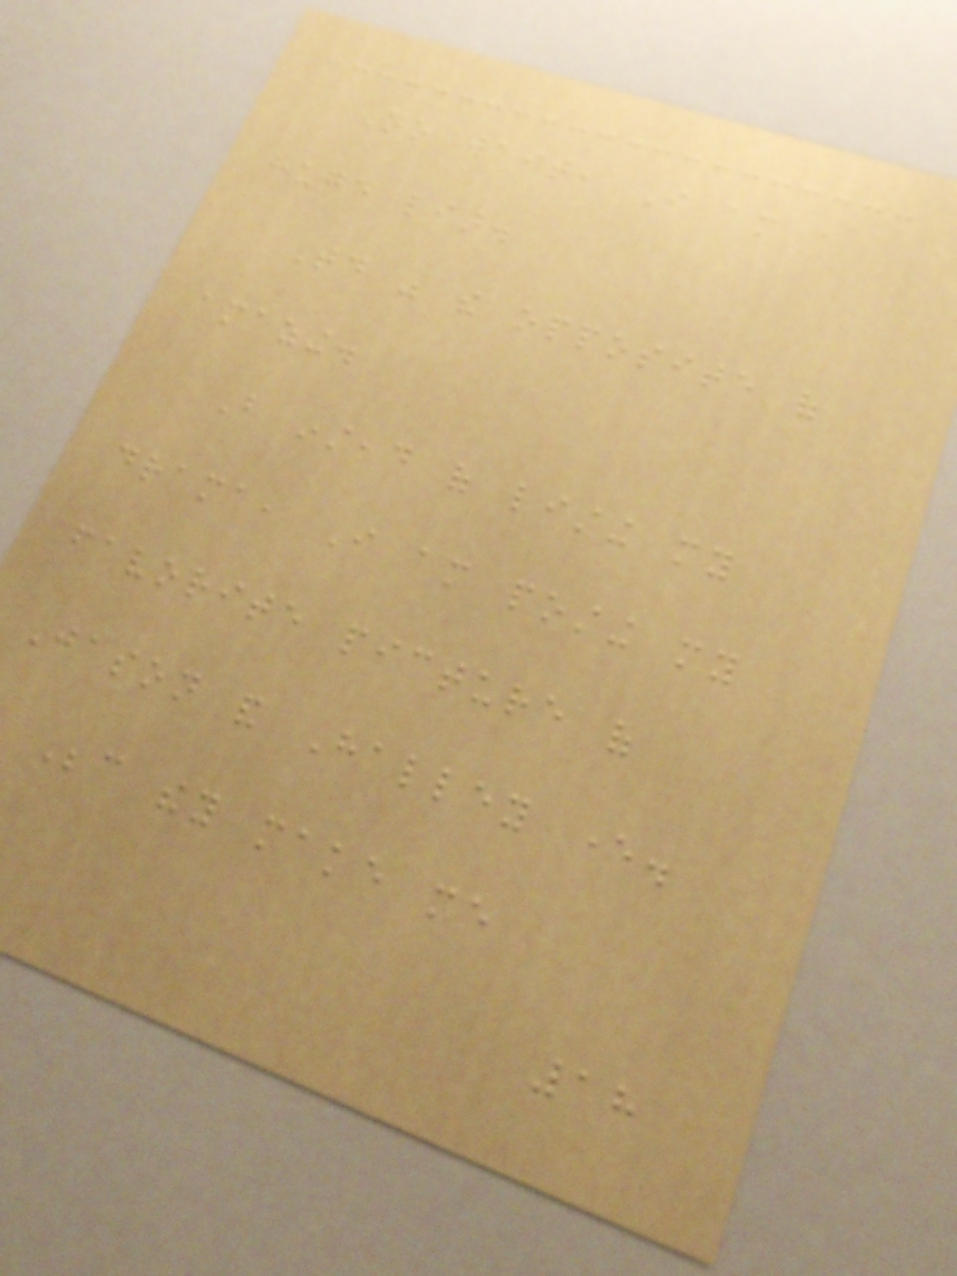No wait, I am a
huge liar.
Today was the opposite of
amazing.
But instead of listing my
drama, I am posting my
favorite picture of
Jason and Halley ever.
Because they make me
18
